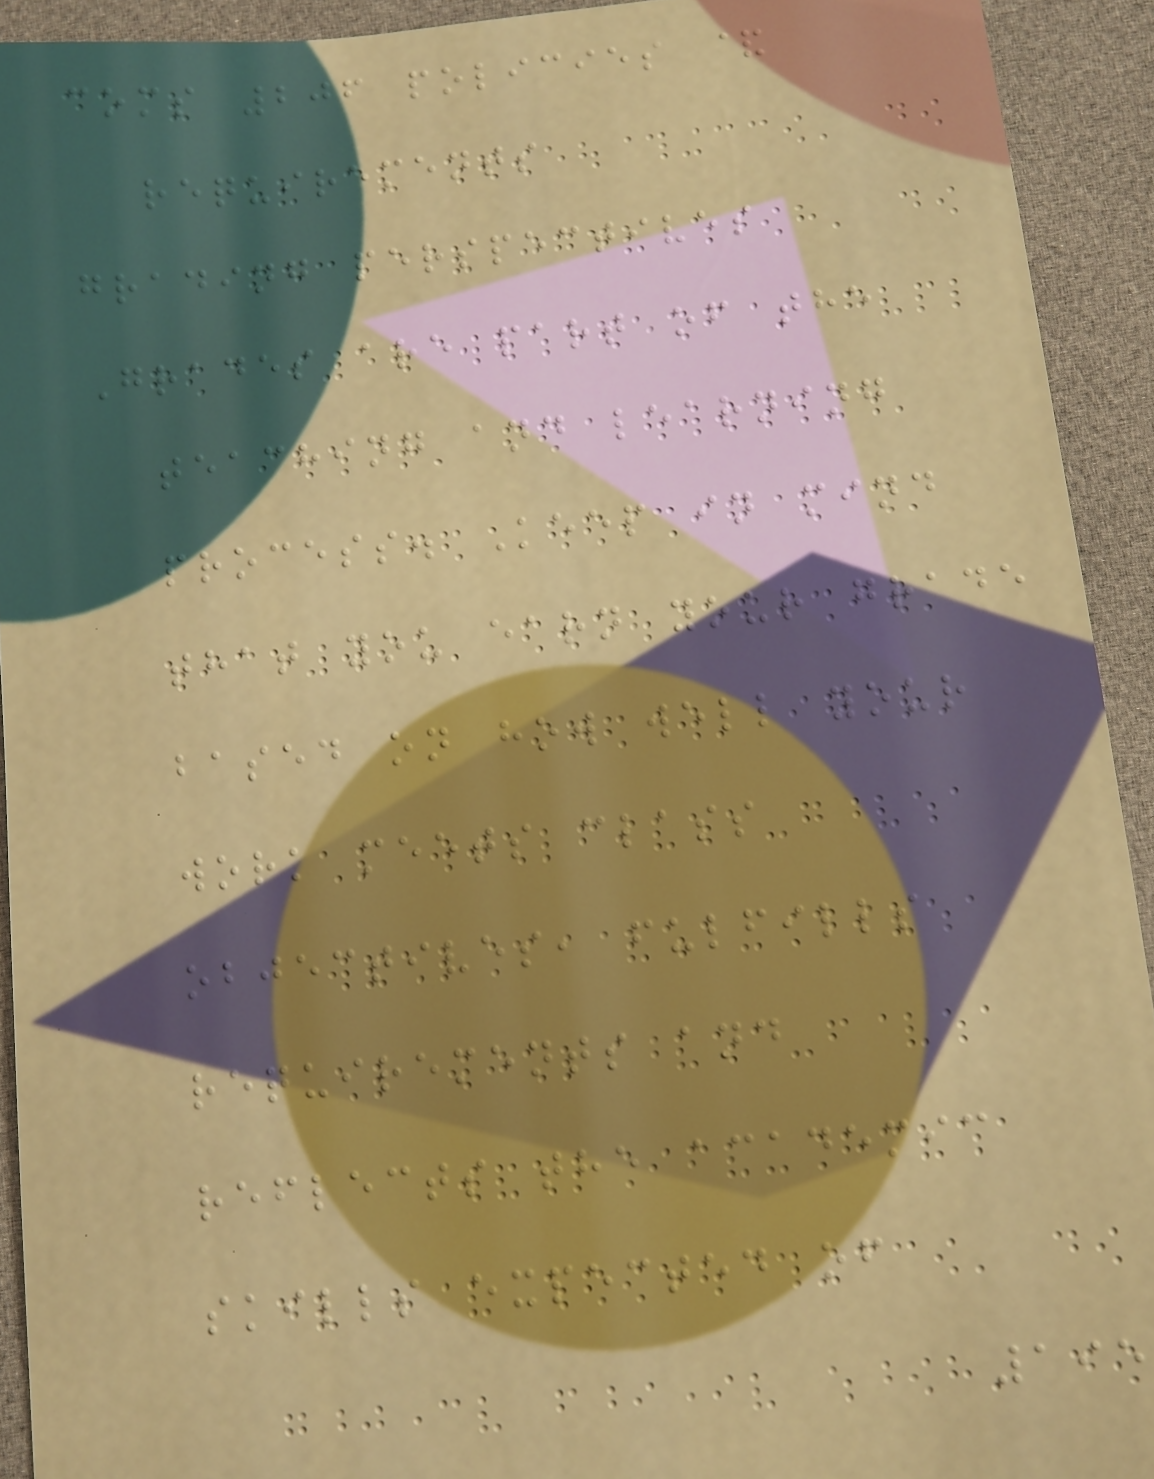coms 206 policies &
requirements
grading perspectives
Grades are part of the
teaching and learning
process. Keep in mind
that you earn your grade
based on how well your
work meets class
objectives, fulfills
requirements and
reflects the academic
skills expected of
195
